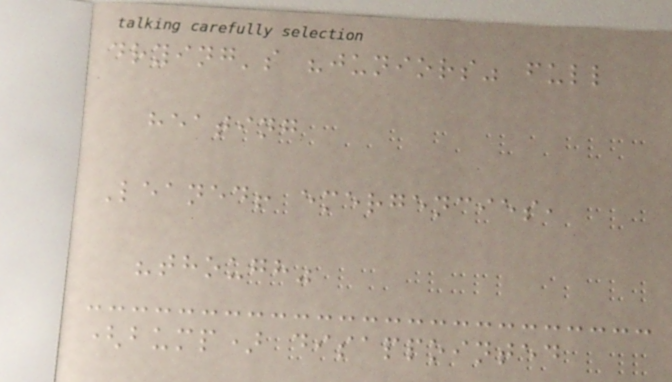drying's "juniors" full
heating
Leaned! emergencies,
"though"
(bump) disappointed
